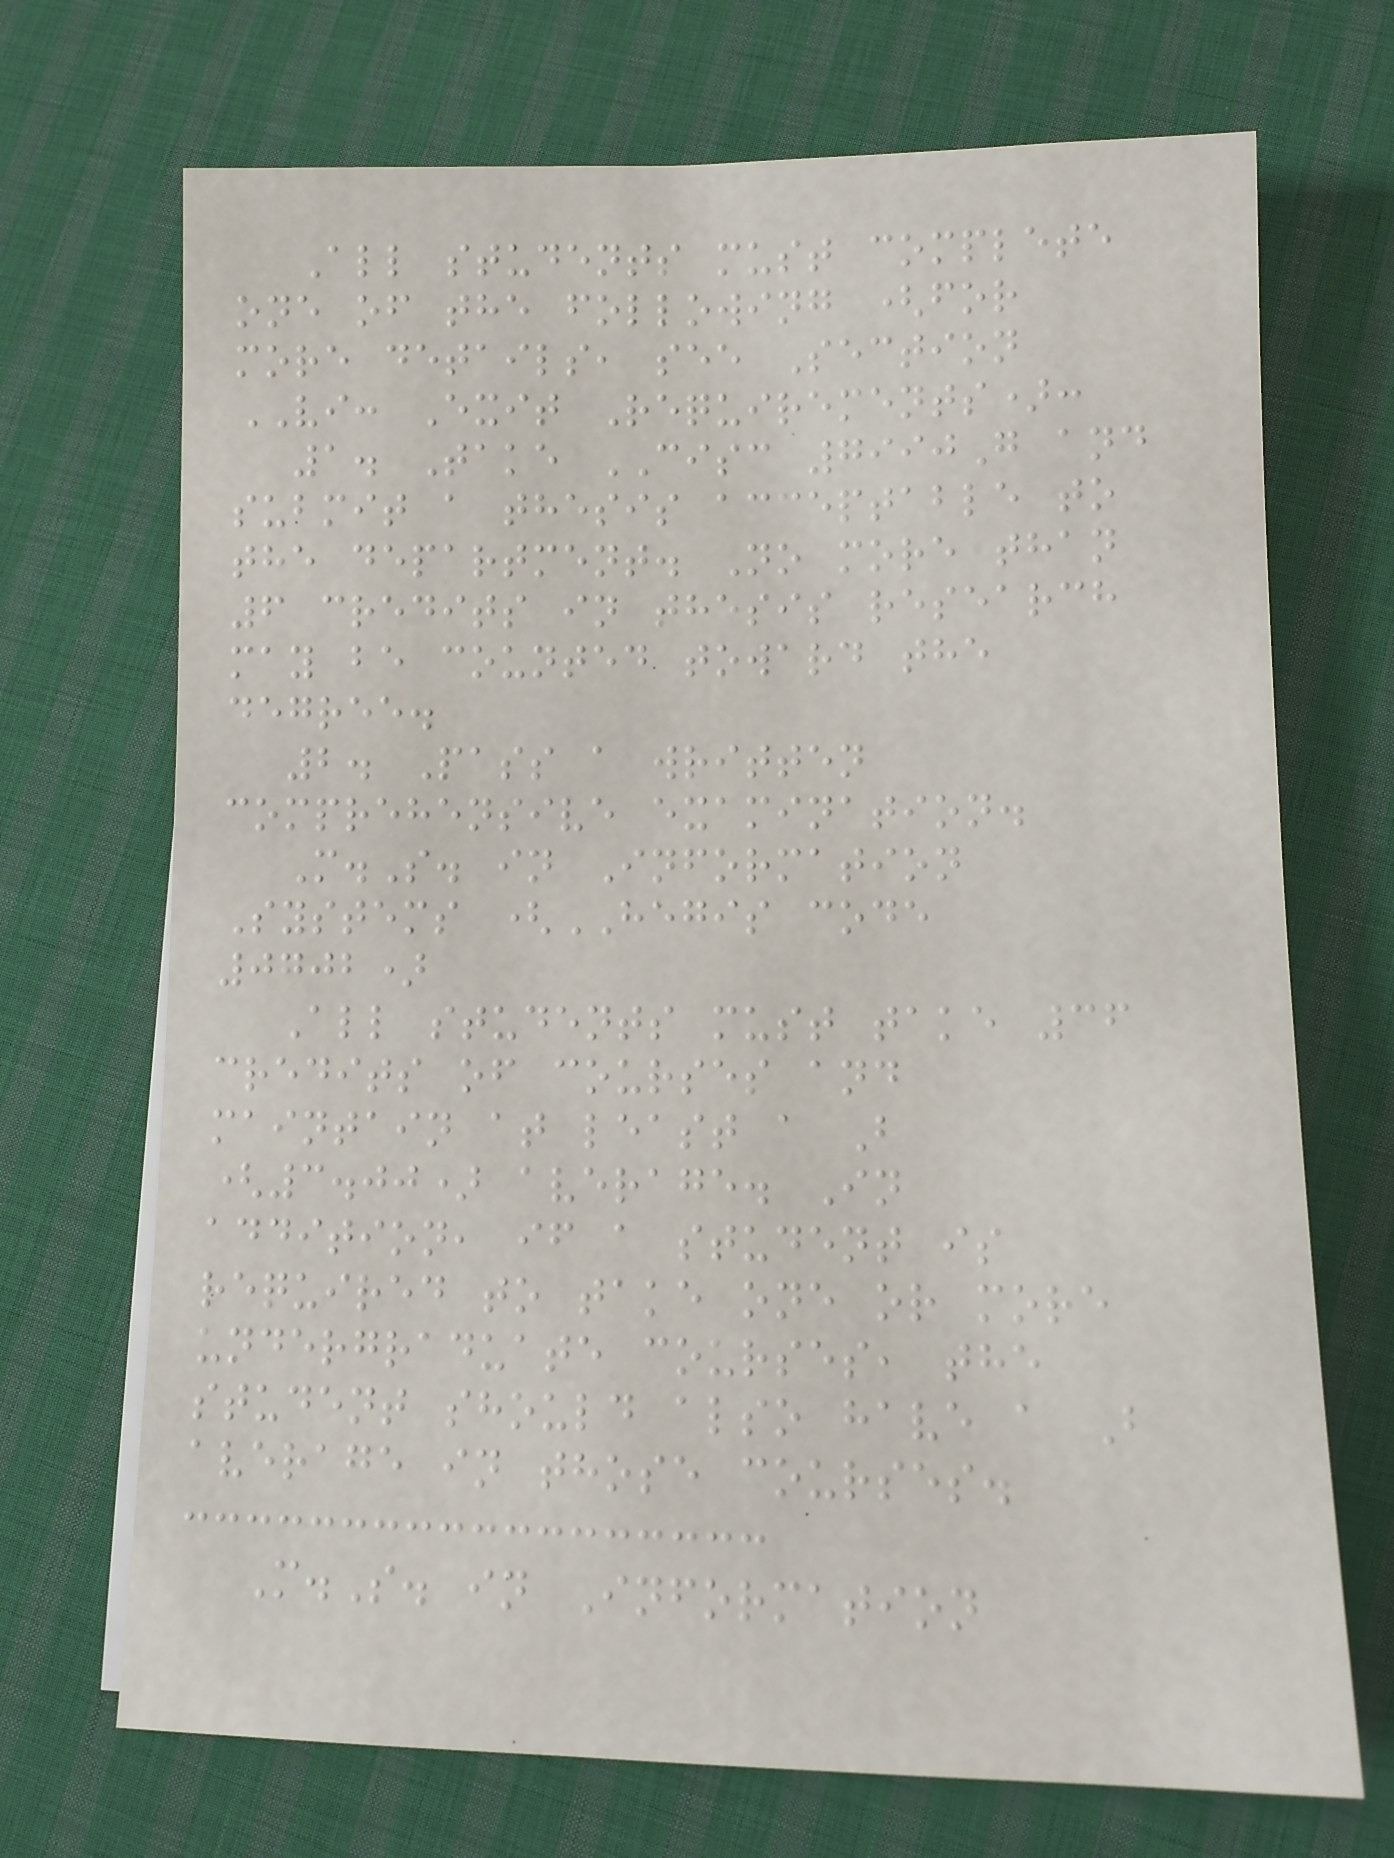All students must complete
one of the following (for
more details, see Section
VI: Exit Requirements):
1. Take CISC 7990G and
submit a thesis acceptable to
the department. No more than
6 credits in thesis research
may be counted toward the
degree.
2. Pass a written
comprehensive examination.
M.S. in Information
Systems (HEGIS code
0702)
All students must take 36
credits of courses and
maintain at least a B
(3.00) average. In
addition, if a student is
required to take one or more
undergraduate courses, the
student should also have a B
average in those courses.
M.S. in Information
